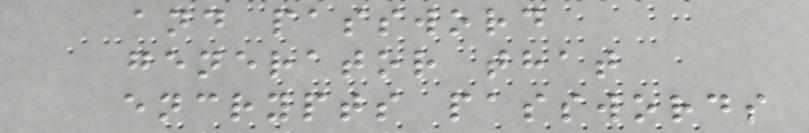and password
generator that
encrypts passwords
